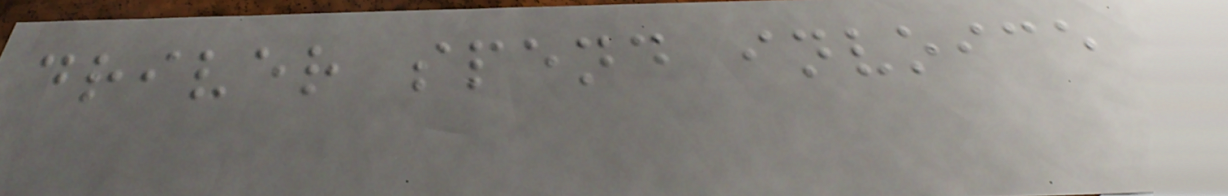driver spend invoice
